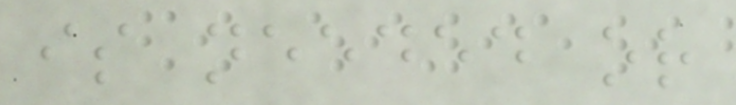is needed or
